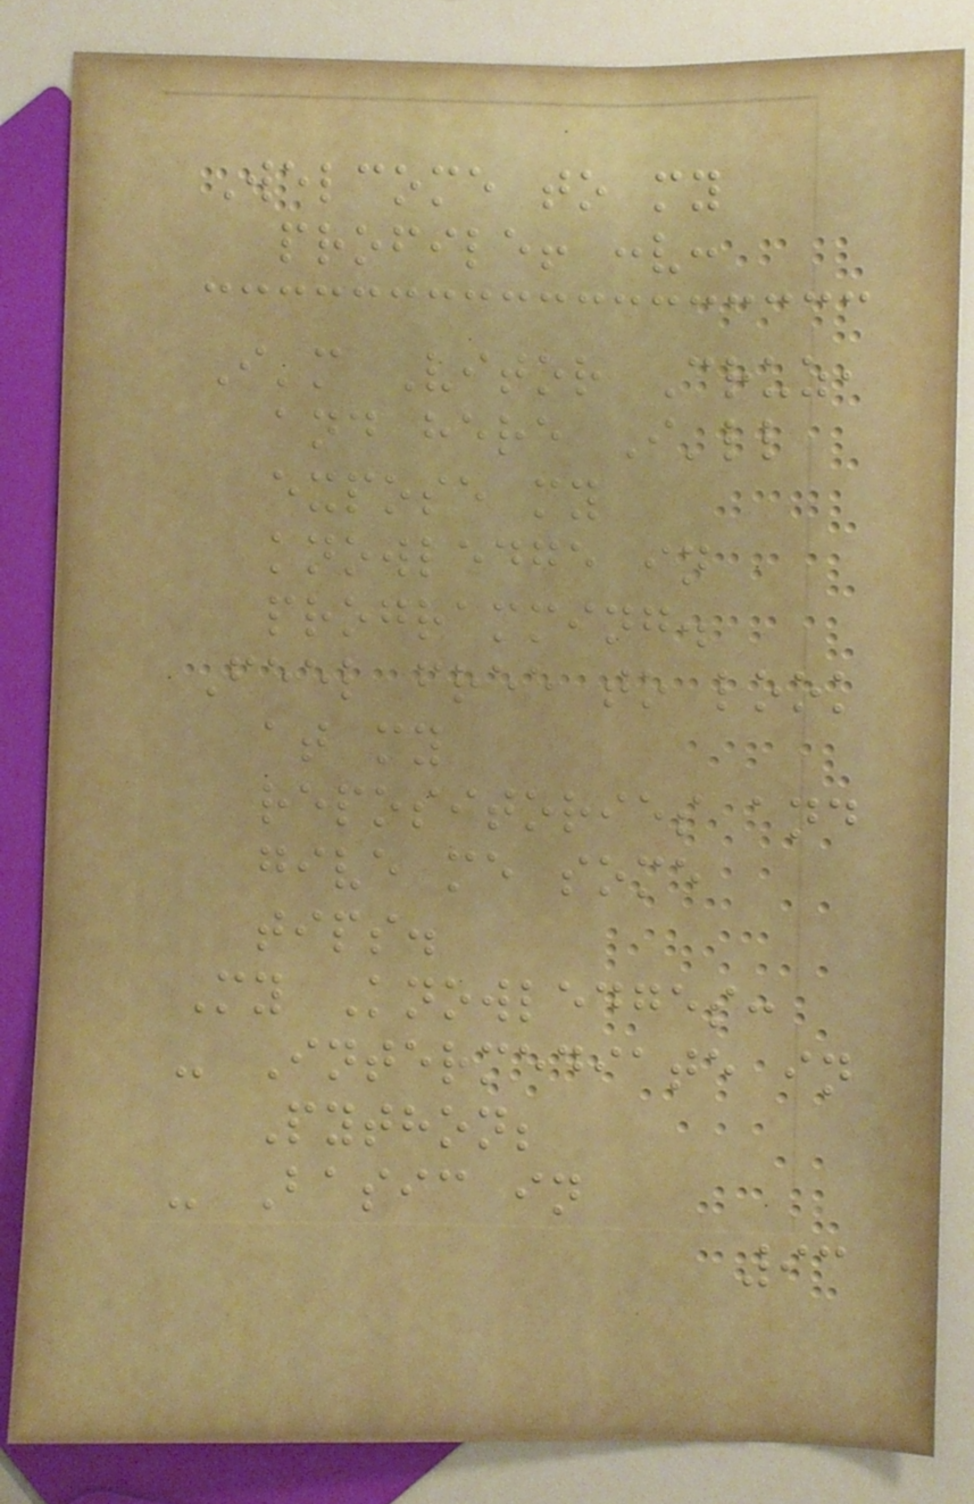Welcome to my
profile! :v:
I'm Vitor Cruz,
and here I'll
expose my
knowledge in
programming.
Feel free to look
at my
repositories and
give me some
tips.
My Knowledges:
- Intermediate in
Python;
- Basic in
93
